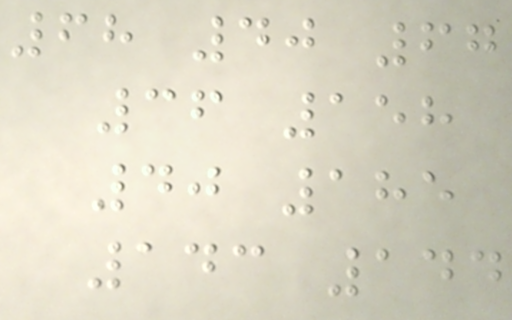68 40 67
36 158
40 185
143 144
